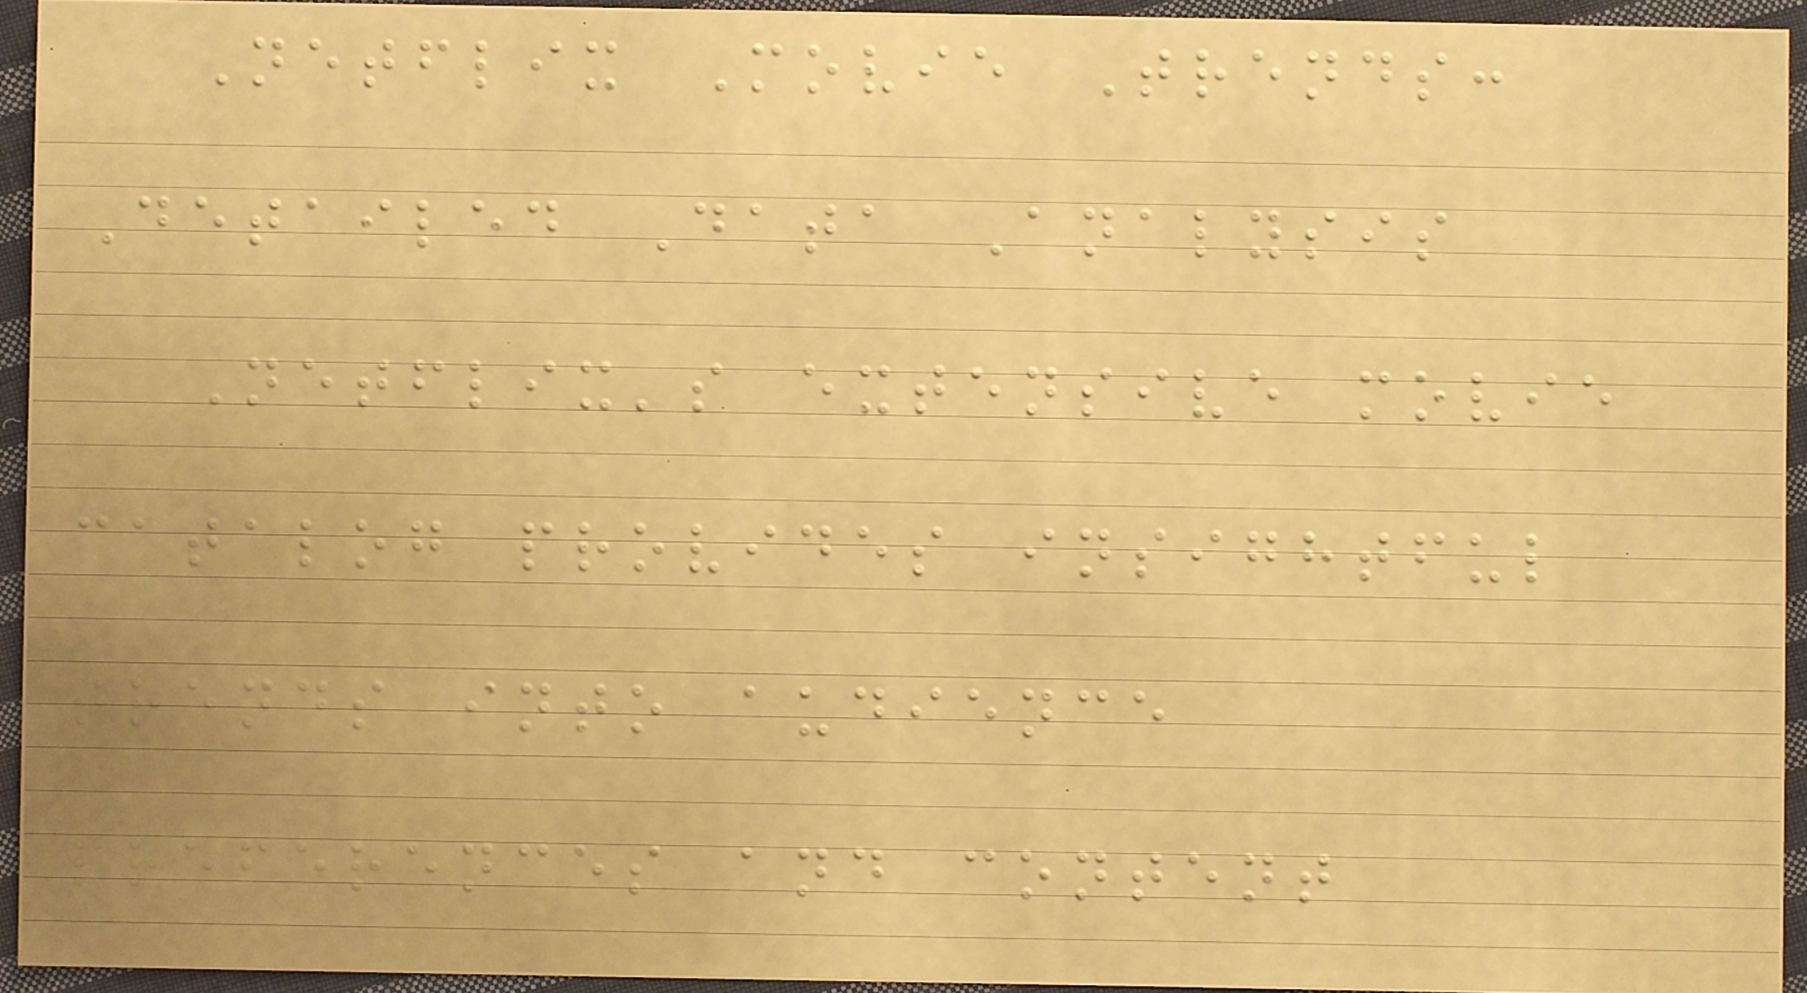Netflix Movie Trends:
Detailed Data Analysis
Netflix's extensive movie
catalog provides insightful
trends into audience
preferences and content
